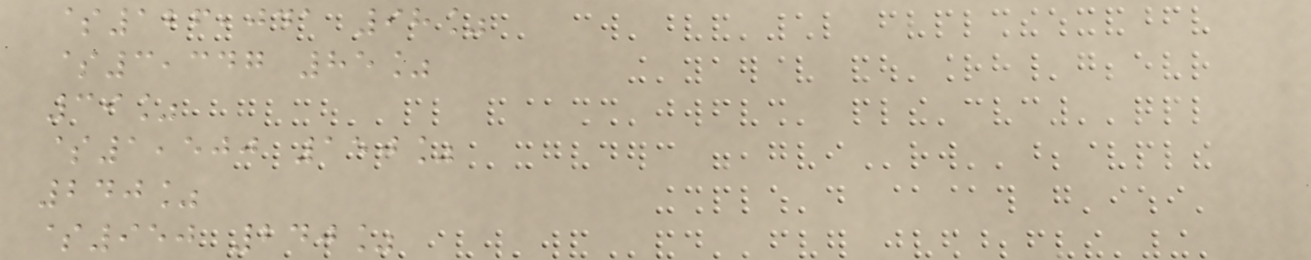$126,041 98%
$3,347 85%
39%
$1,500 150%
240%
$950 240%
